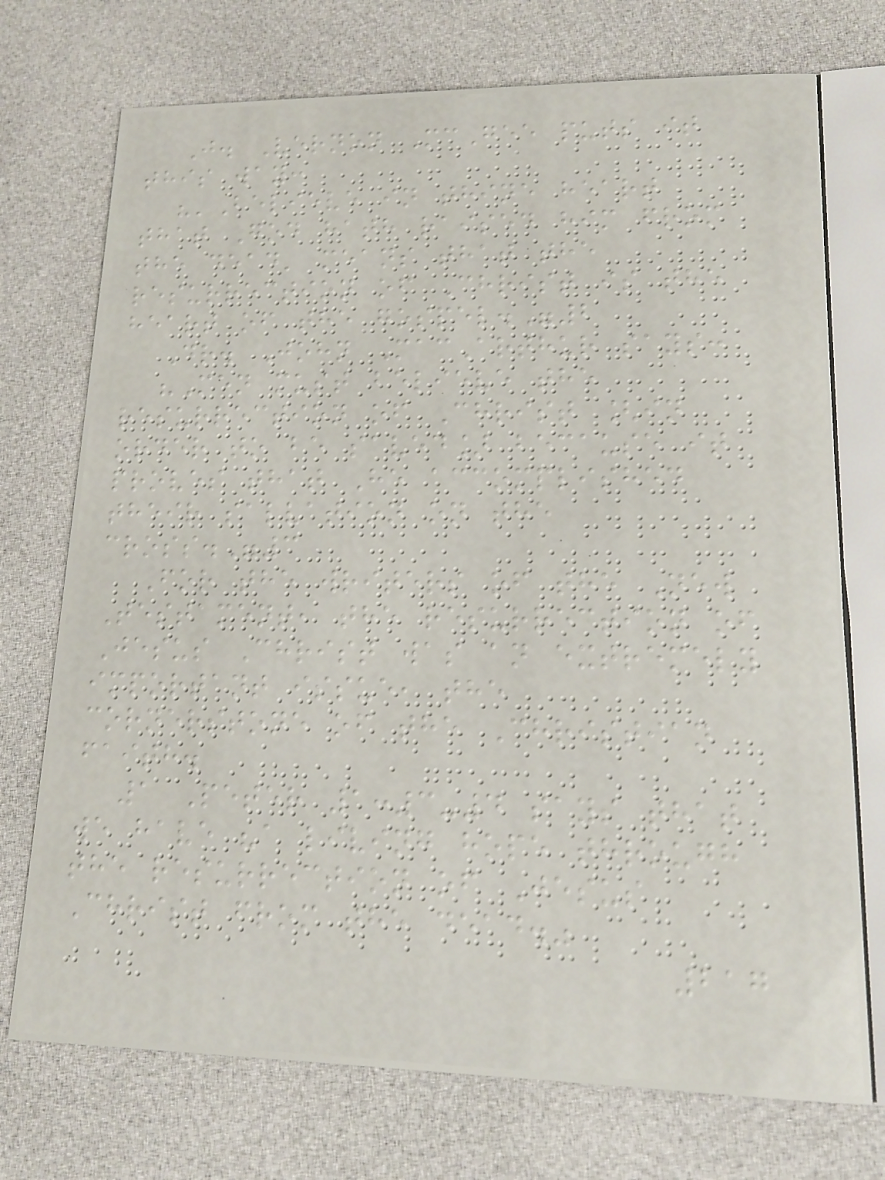J. Vernon McGee puts it
this way:
"'Believe in thine heart
that God hath raised him from
the dead' means that the
resurrection of Christ is the
heart of the gospel."2
Dr. John MacArthur says:
"Men must believe the
resurrection of Christ [in
order to be saved] because it
proves that He accomplished
their salvation on the
cross."3
For the writers of the New
Testament, the resurrection of
Jesus Christ was an extremely
important issue, the
cornerstone of the Christian
faith.
1 Peter 1:3-4 says that
we have "a living hope through
the resurrection of Jesus
Christ from the dead."
217
